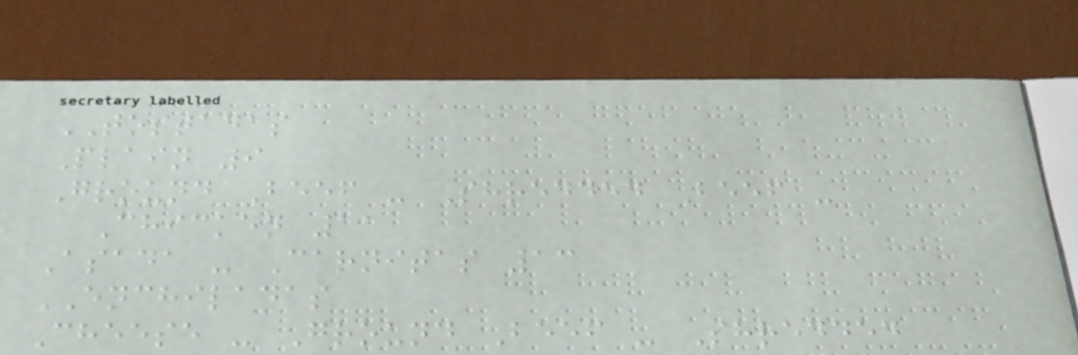TOSTADAS
Plain 9
Ground Beef - Shredded Beef -
Chicken 11
Asada - Carnitas 13
ENCHILADAS
Cheese - Ground Beef - Shredded
